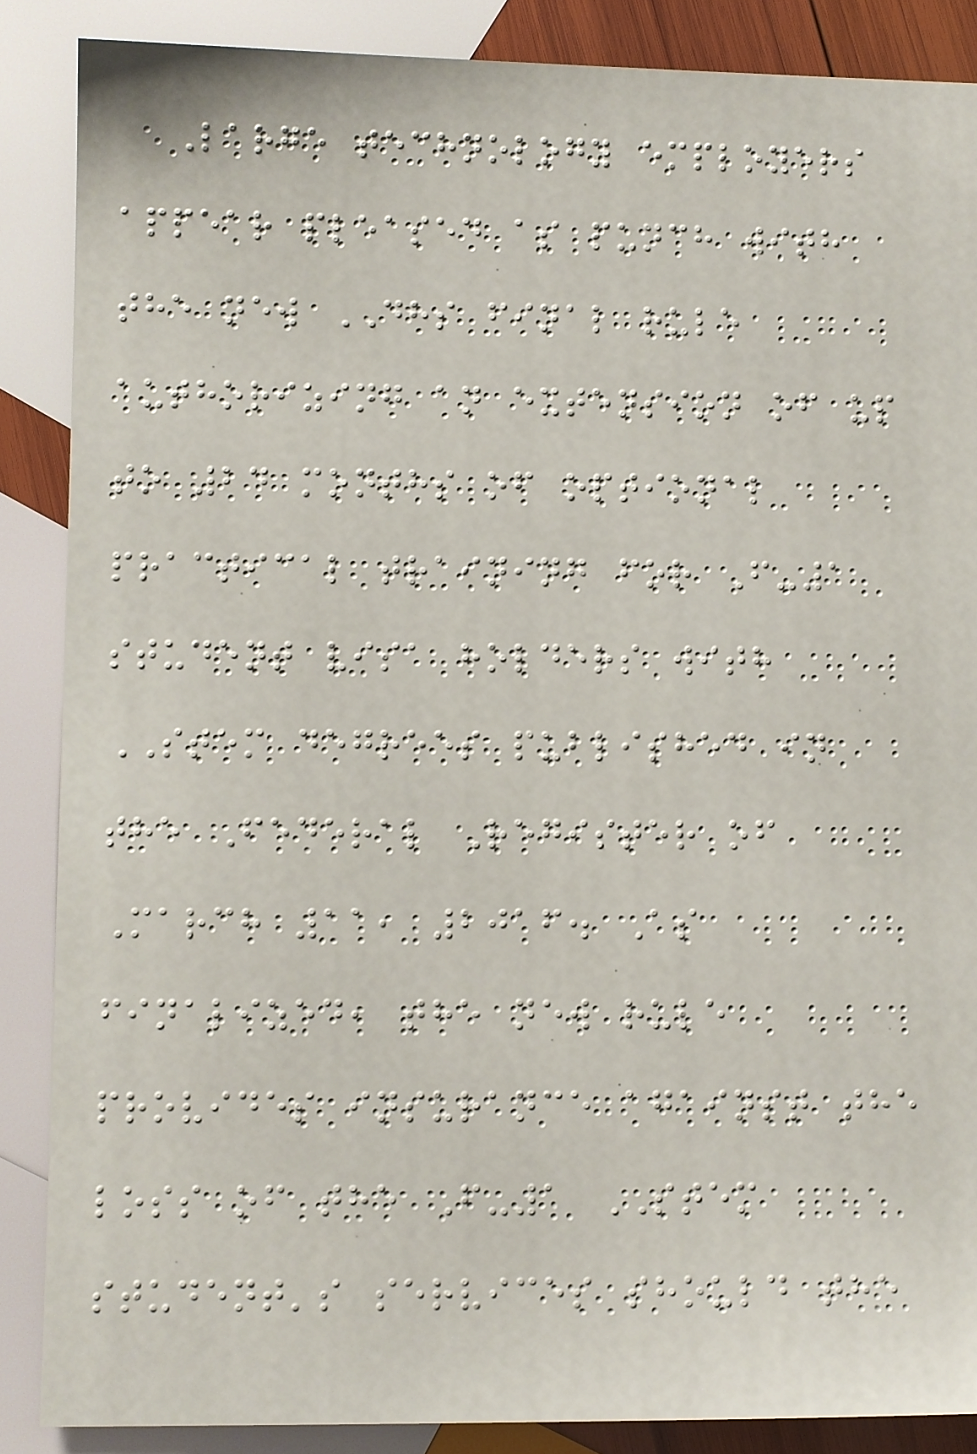Large technology employers
appear pleased as punch with
the new DHS final rule
authorizing an extension of up
to 24 months of optional
practical training for F-1
student visa holders with
STEM degrees published in
the Federal Register of
March 11, 2016. As
finalized, the new rule
provides insurance against the
loss of the F-1 STEM
student's services should the
